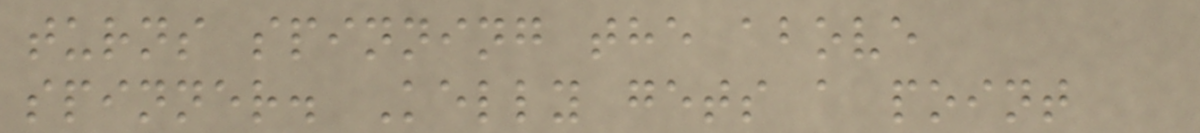turns spinning the above
spinner. Kelly gets a point
